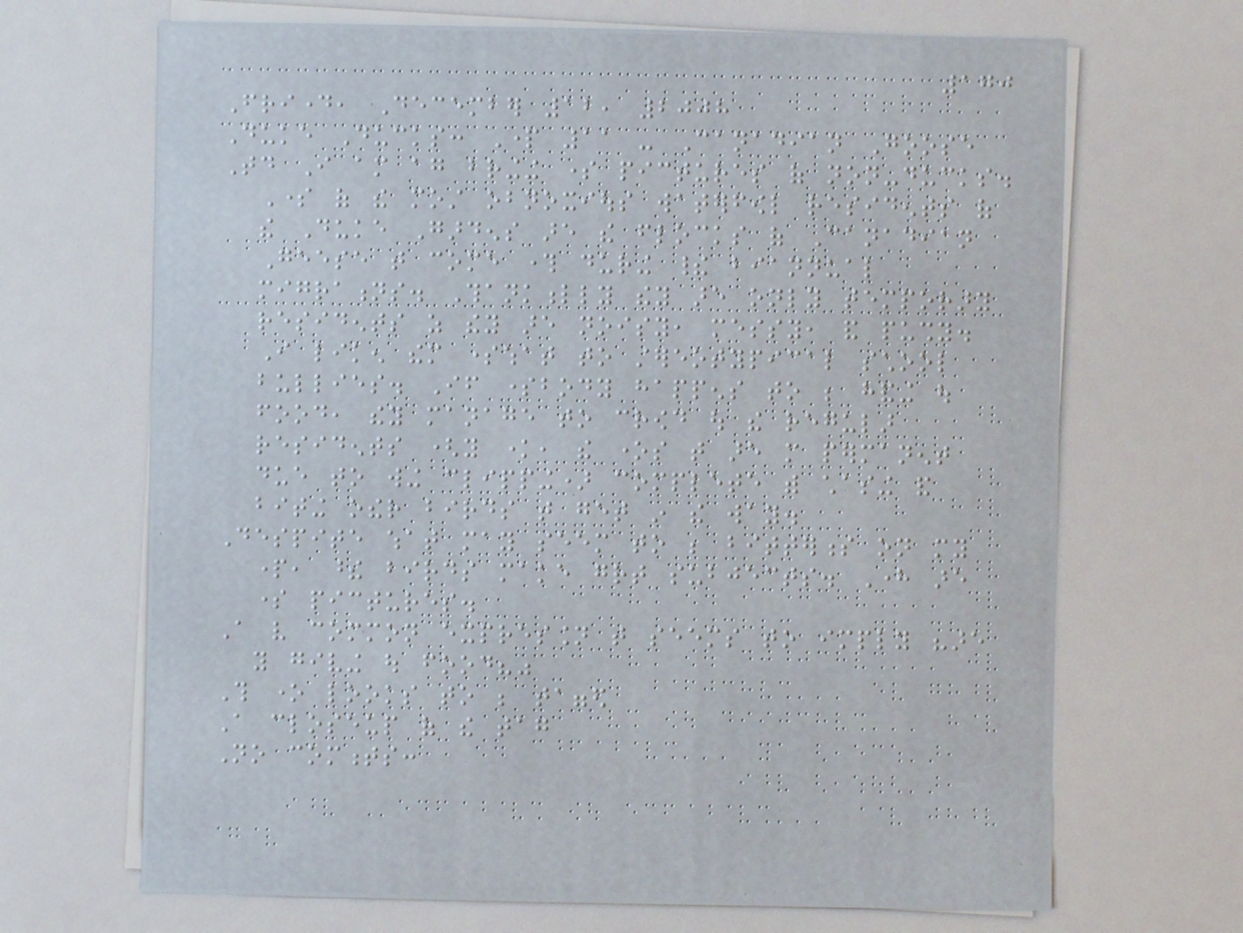170
Friday, December 12, 2008
Duke Ducks: Part 11 - Canadian Goose
Today I am again bringing some pictures of non-ducks.
Some of the most obnoxious waterfowl residents of
the Duke Gardens are the flocks of Canadian
Geese that come through during their biannual
migrations. Thankfully they are only temporary
residents as they are noisy, messy, and pushy.
I liken them somewhat to stereotypical school
bullies. If somebody happens to be handing out
food, they manage to crowd out the regular
residents (you know, the ones that are more permanent
due to wing clipping) complete with chasing and
biting other birds that get in the way.
Despite what may seem to be bitterness on my
part, these birds make great subjects. Here are
some pictures.
A very common expression that seems to imply "are
you giving out food?"
This one looks to be tagged
A closeup of the tag
No comments:
